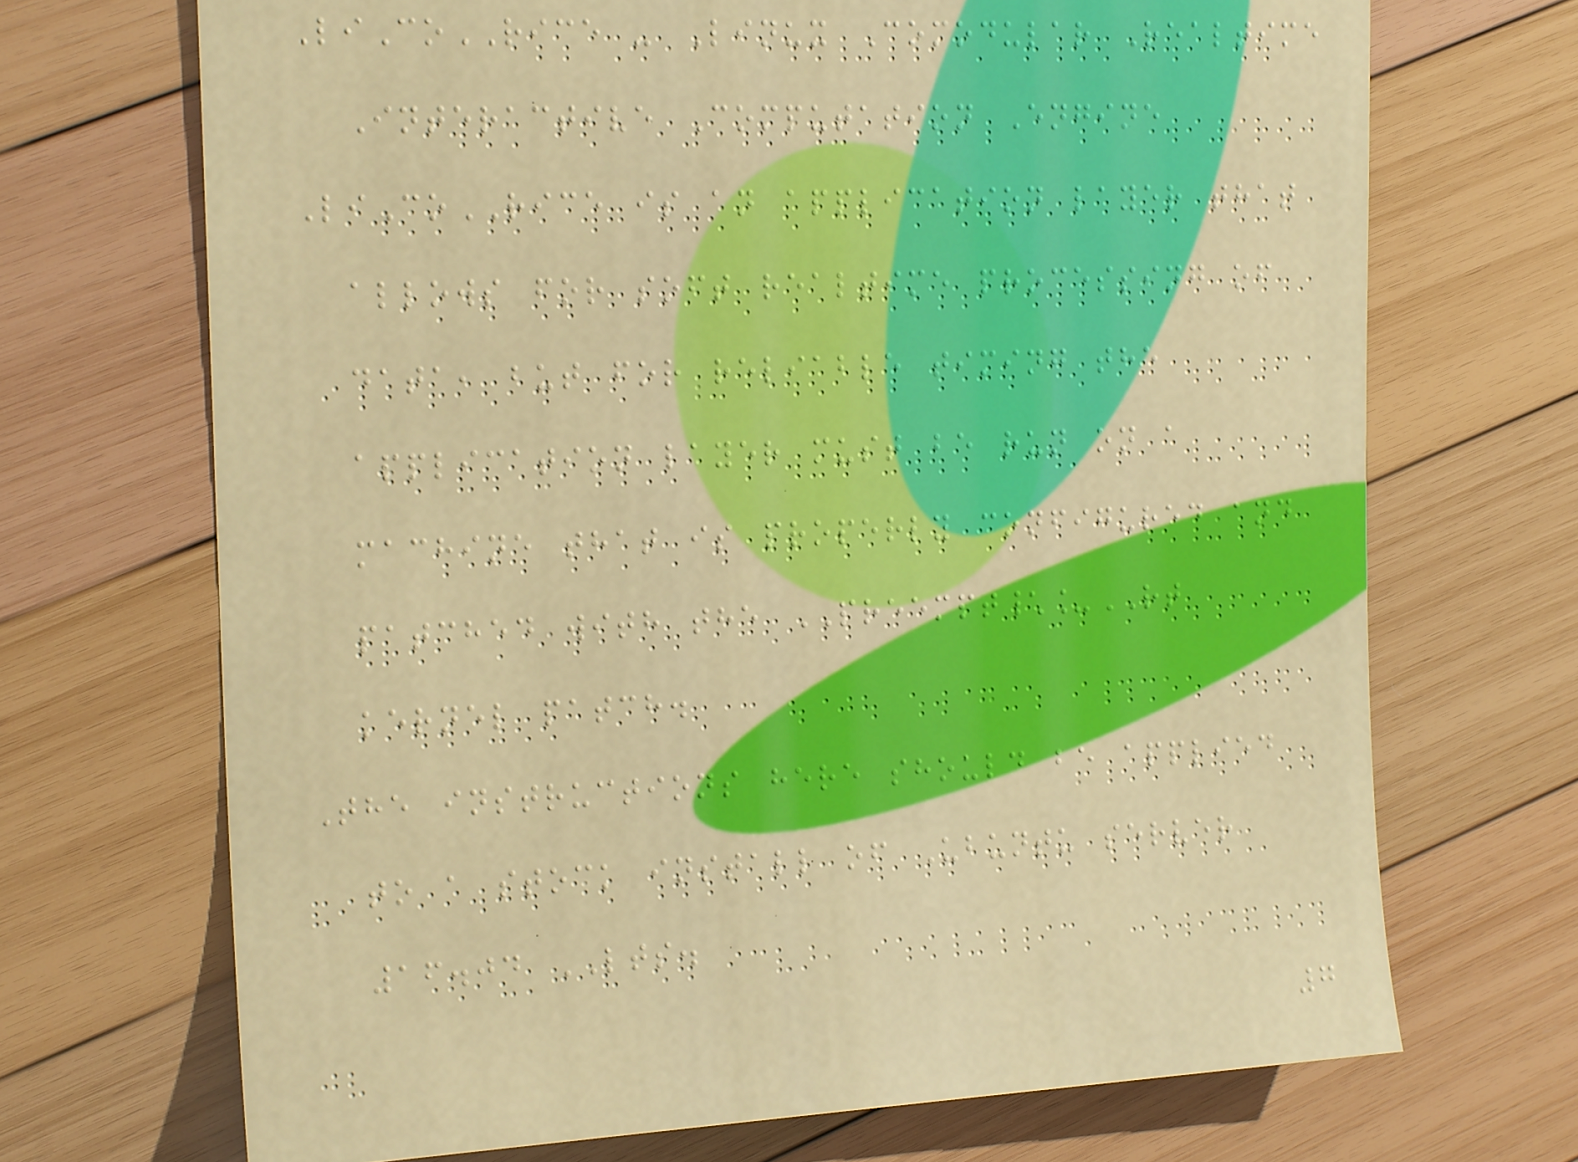LiCoRICE - Linux Comodular Realtime
Interactive Computation Engine
LiCoRICE is an application layer that
allows for soft realtime processing of
data, but for reliable timing the
application layer must be run on a
machine that is properly configured and
patched with the PREEMPT\_RT
kernel patch.
The instructions here should be applied
to a stock install of Ubuntu server
16.04 LTS.
7
